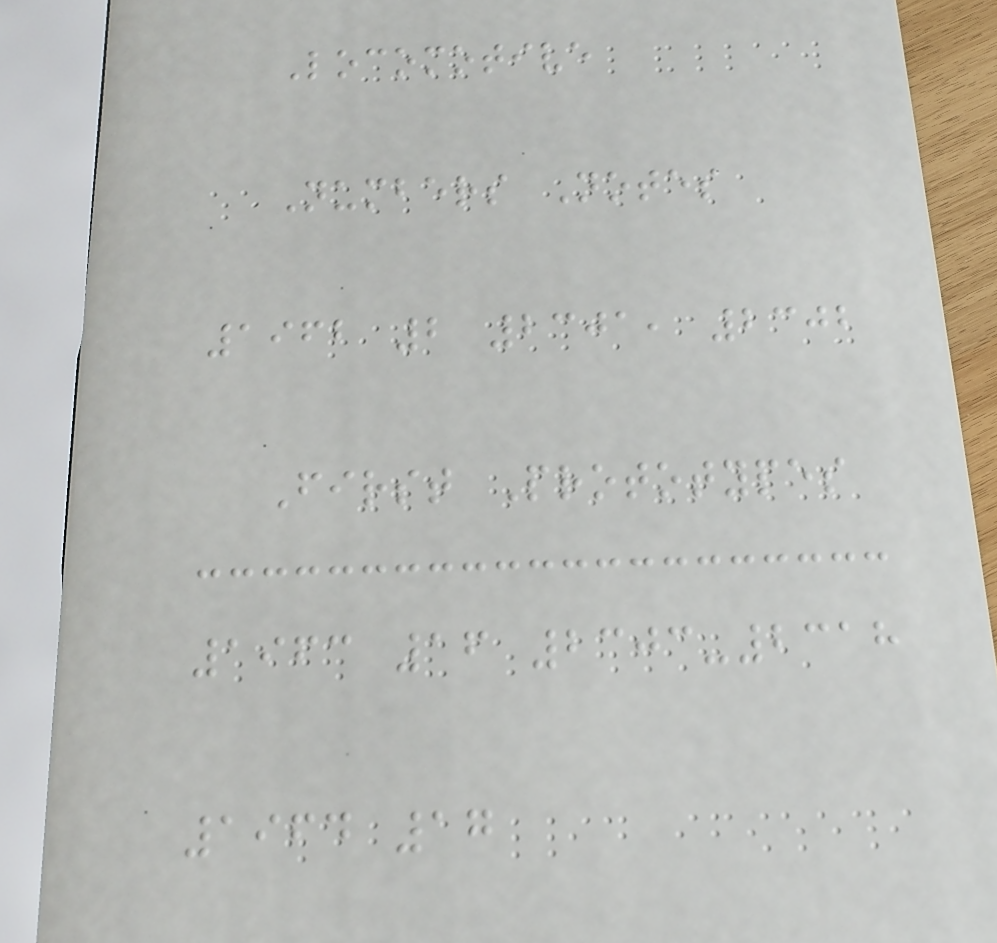Locomotive
Numbers Notes
1962 2 2301, 2302
First Prototypes
1963 16 2303-2318
1964 17
